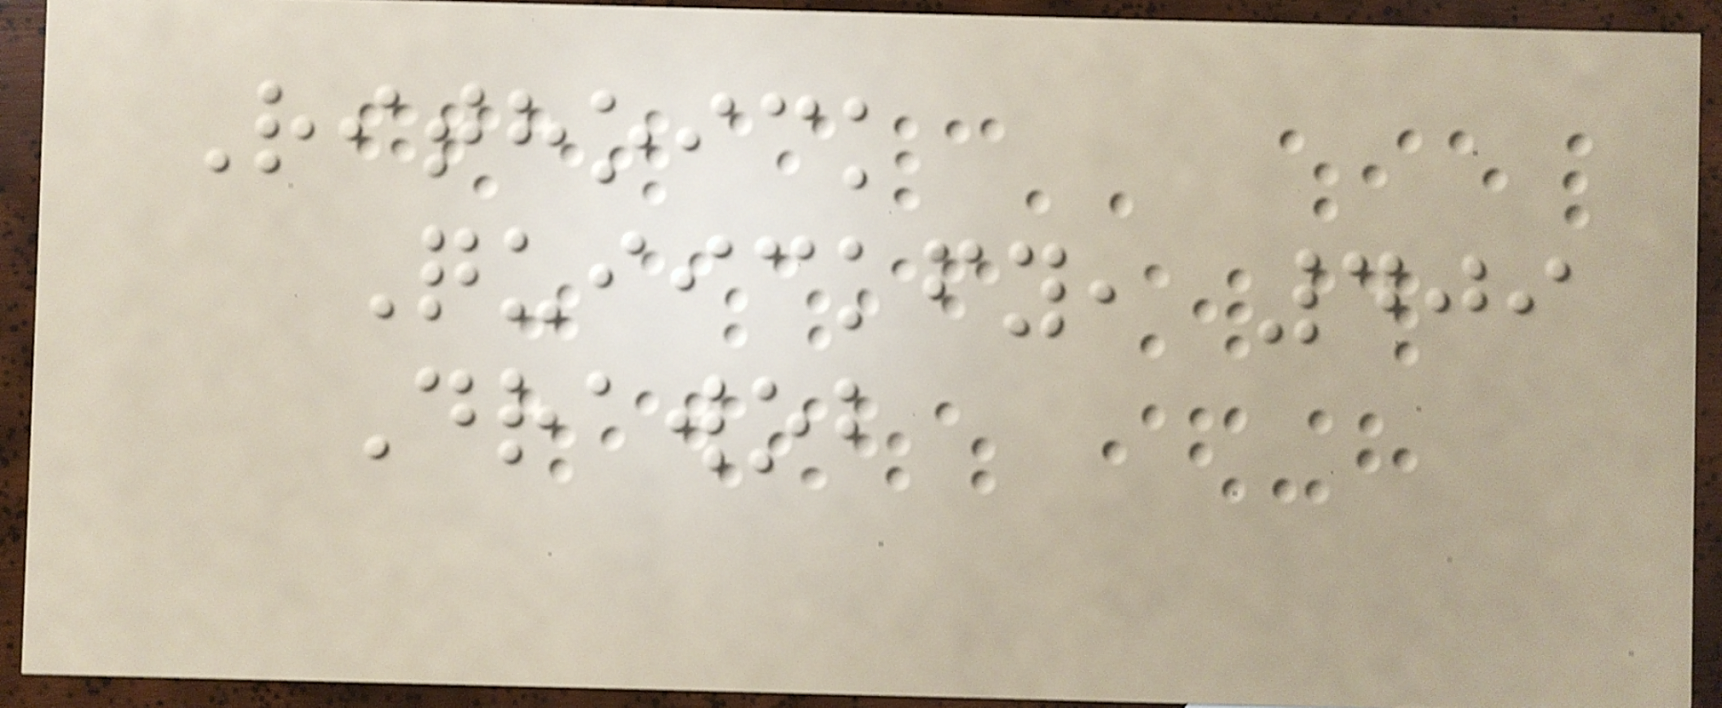Rithoick
Quiickfy, 409
Drawob
